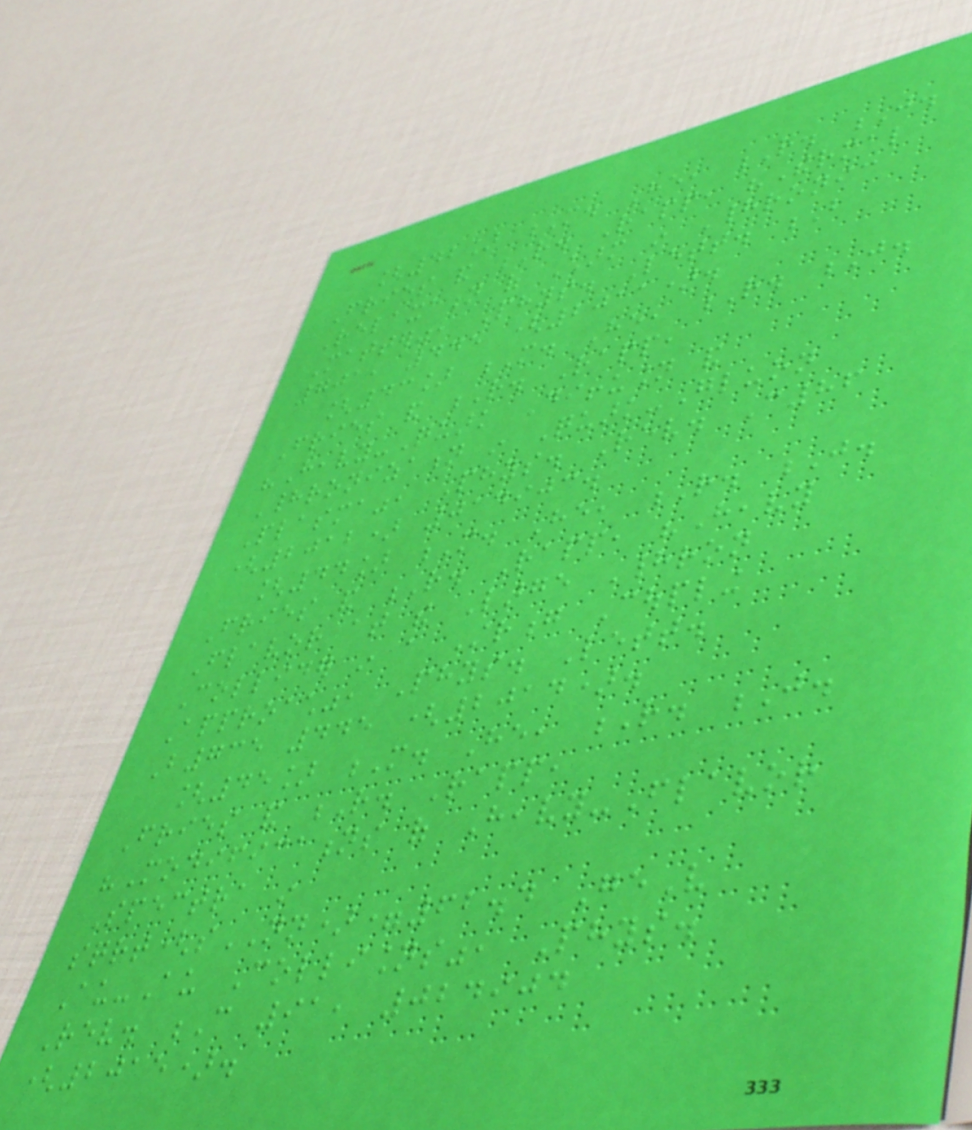[42] M. He, R. J.
Fries and R. Rapp, "Thermal
Relaxation of Charm in Hadronic
Matter", Phys. Lett. B
701, 445 (2011).
[43] M. He, R. J.
Fries and R. Rapp,
"Heavy-Quark Diffusion and
Hadronization in Quark-Gluon
Plasma", Phys. Rev. C86
(2012) 014903.
[44] M. He, R. J.
Fries and R. Rapp, "Heavy
Flavor at the Large Hadron
Collider in a Strong Coupling
Approach", Phys. Lett.
B735 445 (2014).
[45] M. He, R. J.
Fries and R. Rapp,
"Modifications of Heavy-Flavor
Spectra in
sqrt(sNN)=62.4 GeV
Au-Au Collisions", Phys.
Rev. C 91, 024904
(2015).
